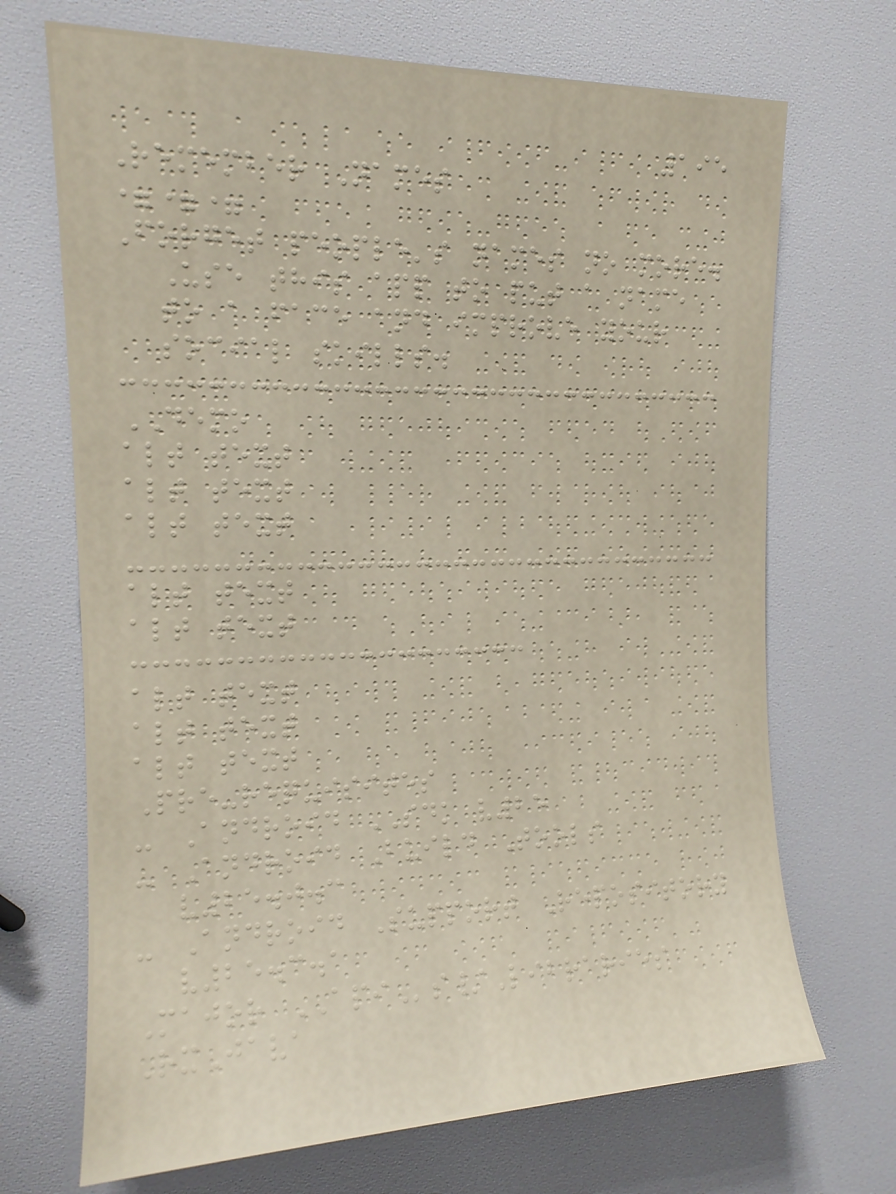195
Remember Names
===
Forget people's names no more.
Use this app to put a name
to a face and improve your
social skills.
DEMO
alt text
alt text
alt text
alt text
alt text
alt text
alt text
alt text
Pre-requisites
- Android SDK v25
- Android Build Tools
v25.0.3
- Android Support Repository
v25.3.1
Major APIs/Libraries
RxJava
